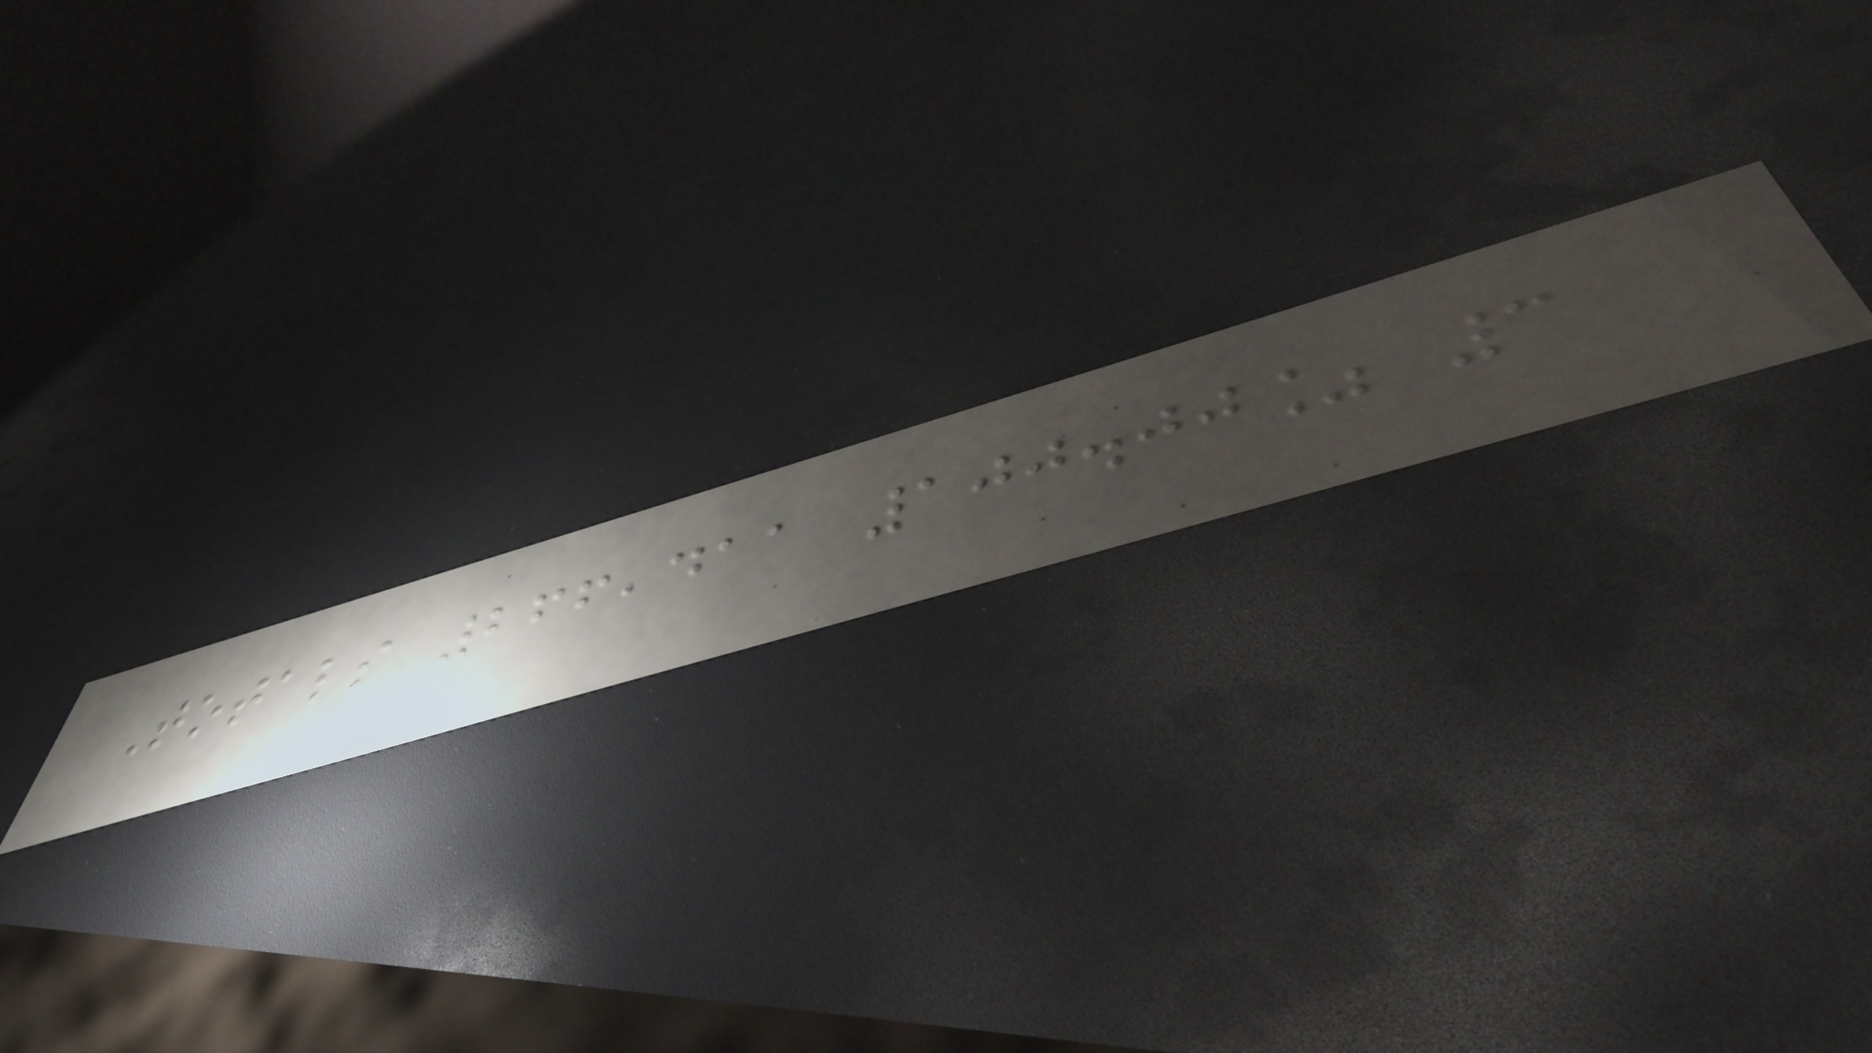Totals 266,411 100.00% 3
